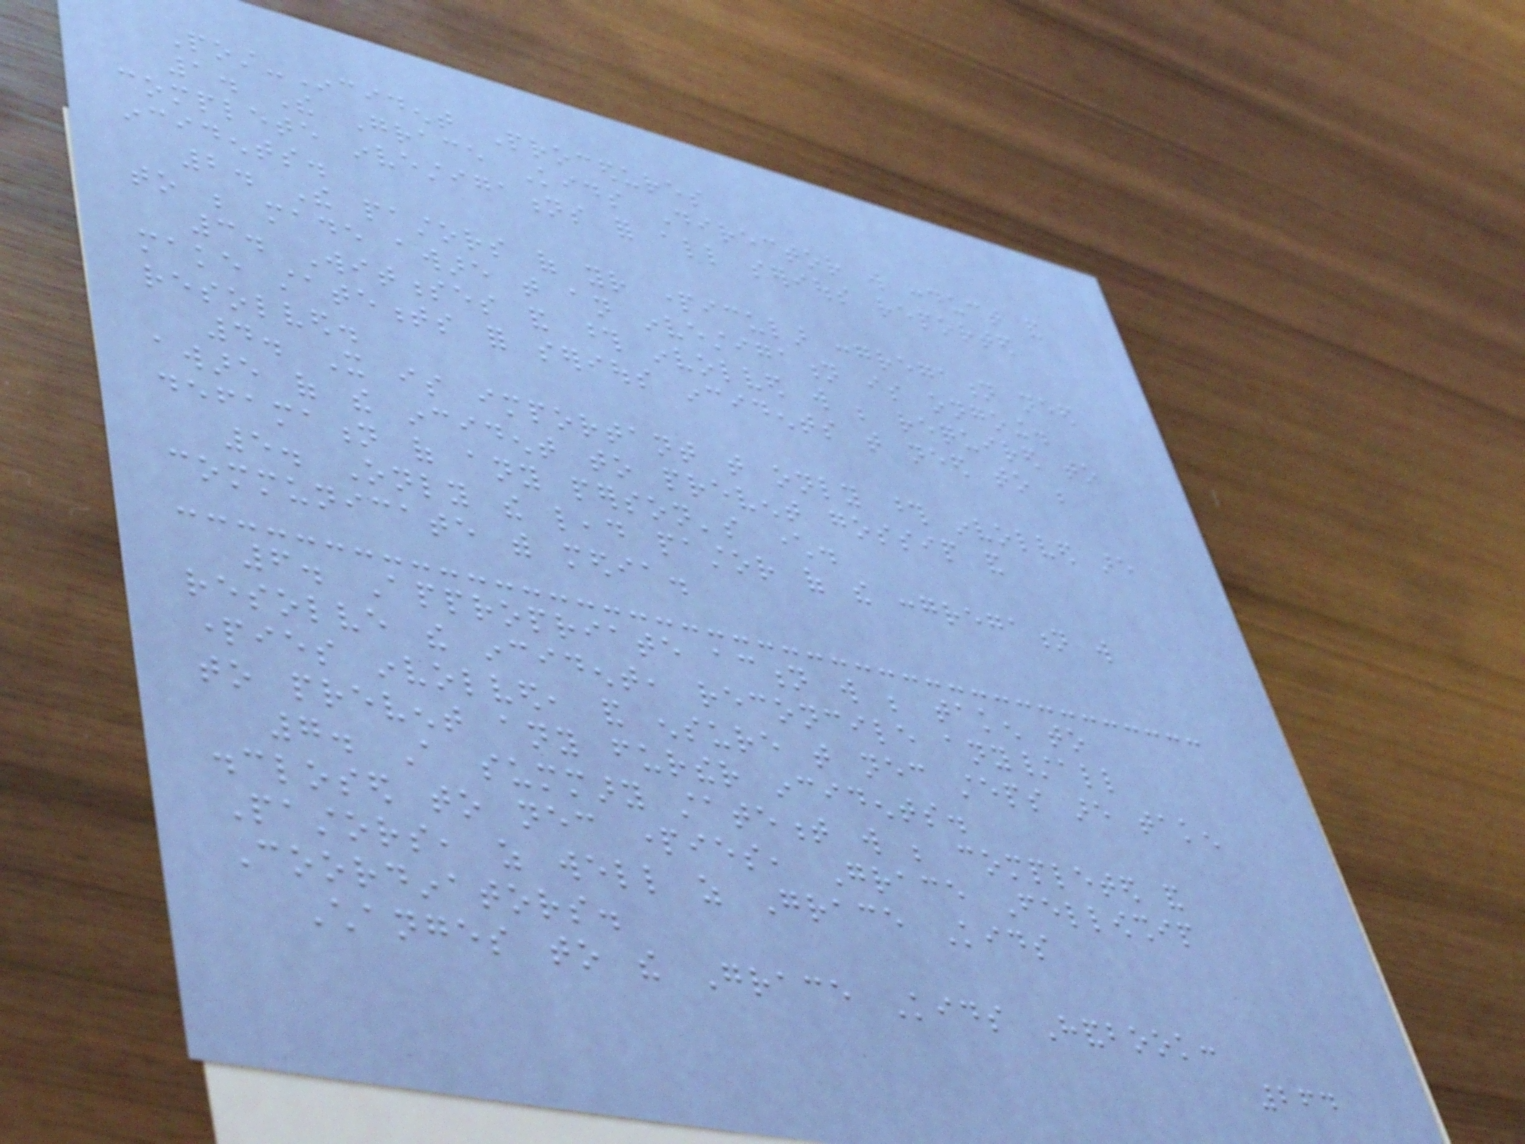Post-Incident Procedures
1. The Grace Kids Director will conduct and
complete investigations for all serious reported
incidents.
2. The pastors of your particular congregation need
to be made aware that an investigation is ongoing.
3. Witnesses and those involved will be required to
make statements for serious incidents that need to be
resolved.
4. It is important that only those involved are
aware of the incident to prevent gossip and
defamation of any person's character.
5. Only the lead pastor of the congregation will
communicate with media.
6. Appropriate action will be taken to
resolve the incident, reconcile any/all
parties involved, and ensure that necessary steps are taken
to prevent any further incidents.
7. A summary statement will be completed and
disclosed to necessary parties, Grace Fellowship
Pastors, as well as Grace Kids
Coordinators.
Changes to the Grace Kids Handbook:
264
